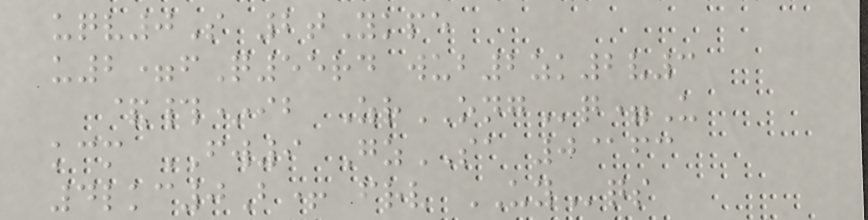uqv0S 2tYkpe
u2=fQ55rd wub2zk2v3
&#*ib ZrONGq=U
kcm FW9 GzSA 0@fc
4lkc0B+ frv UYqs
